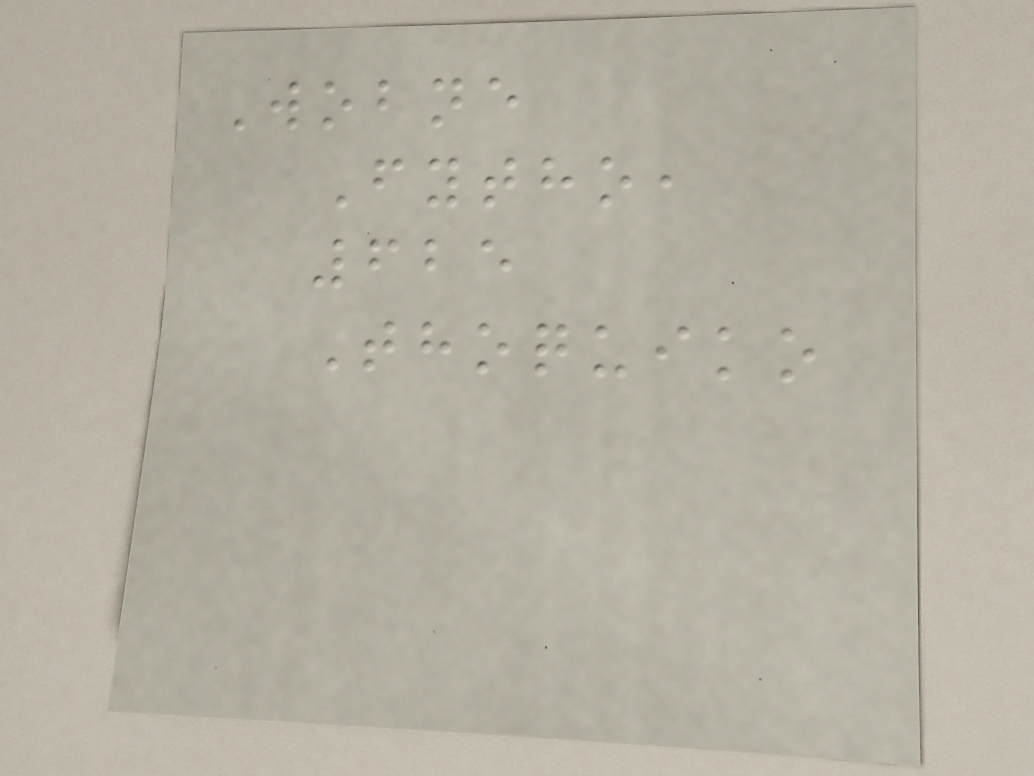Wobne
Fytho,
625
Thoquiko
